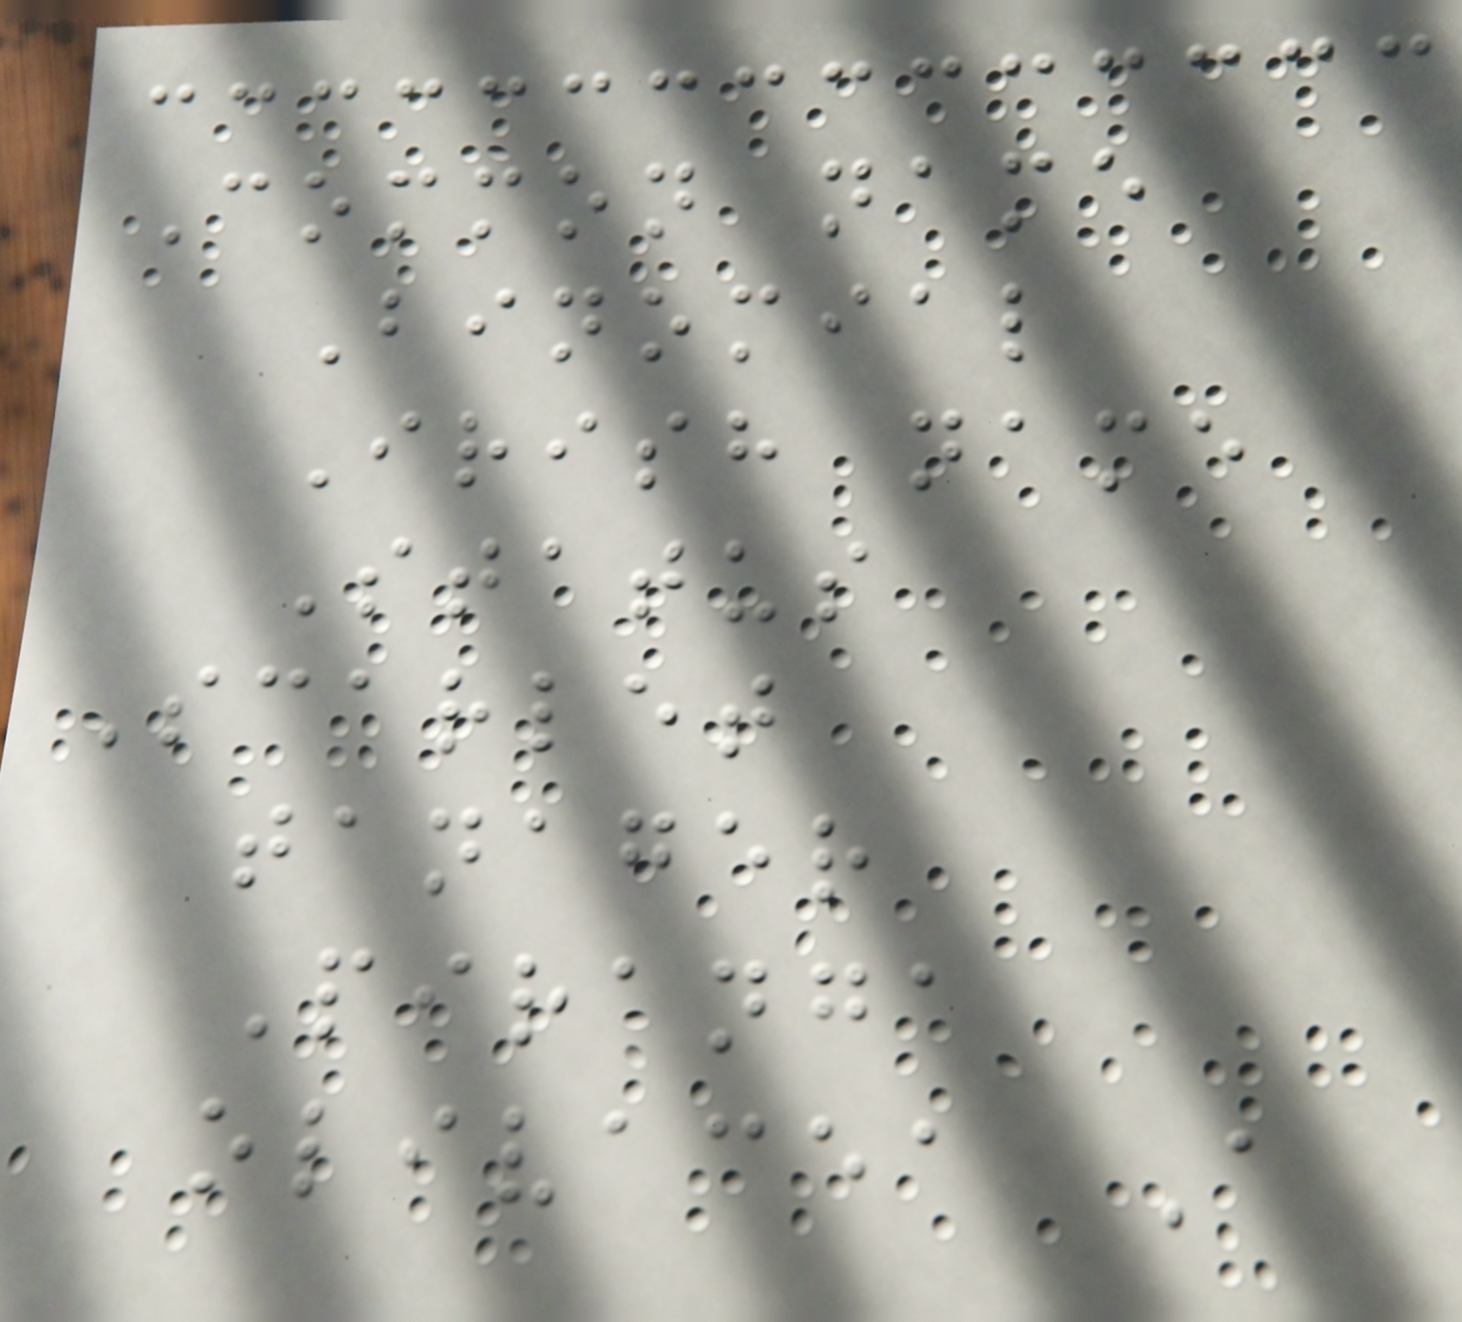Common name
Binomial
Irish name
Status
Scarlet
tanager
Piranga
olivacea A
